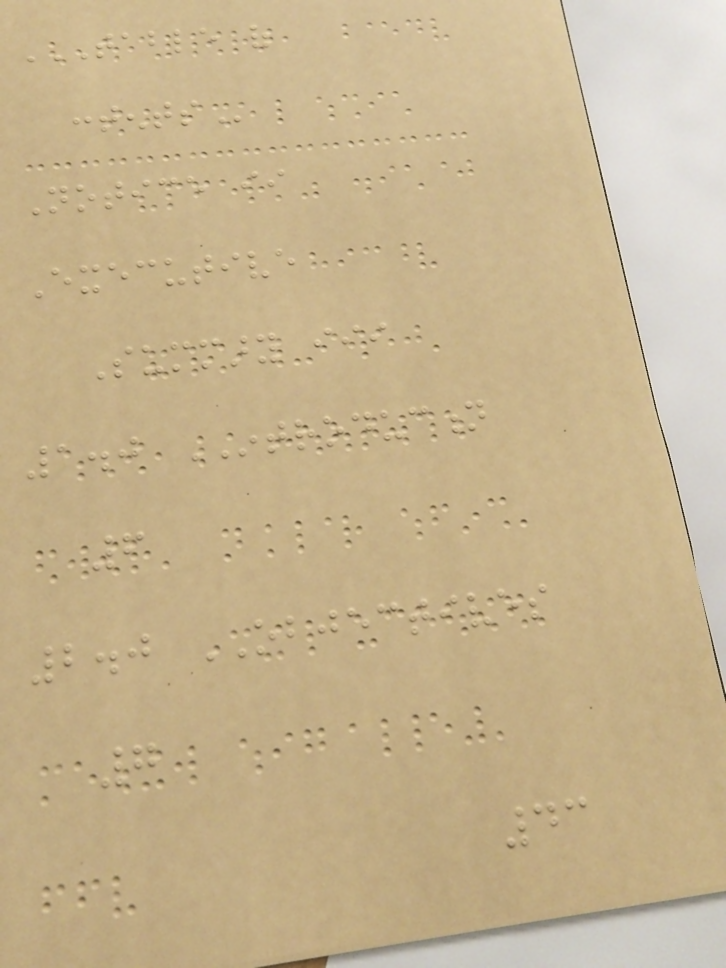TABLE OF
CONTENTS
Notice ii
Executive
Summary iii
1.0 INTRODUCTION
6
2.0 OBJECTIVES
7
43
